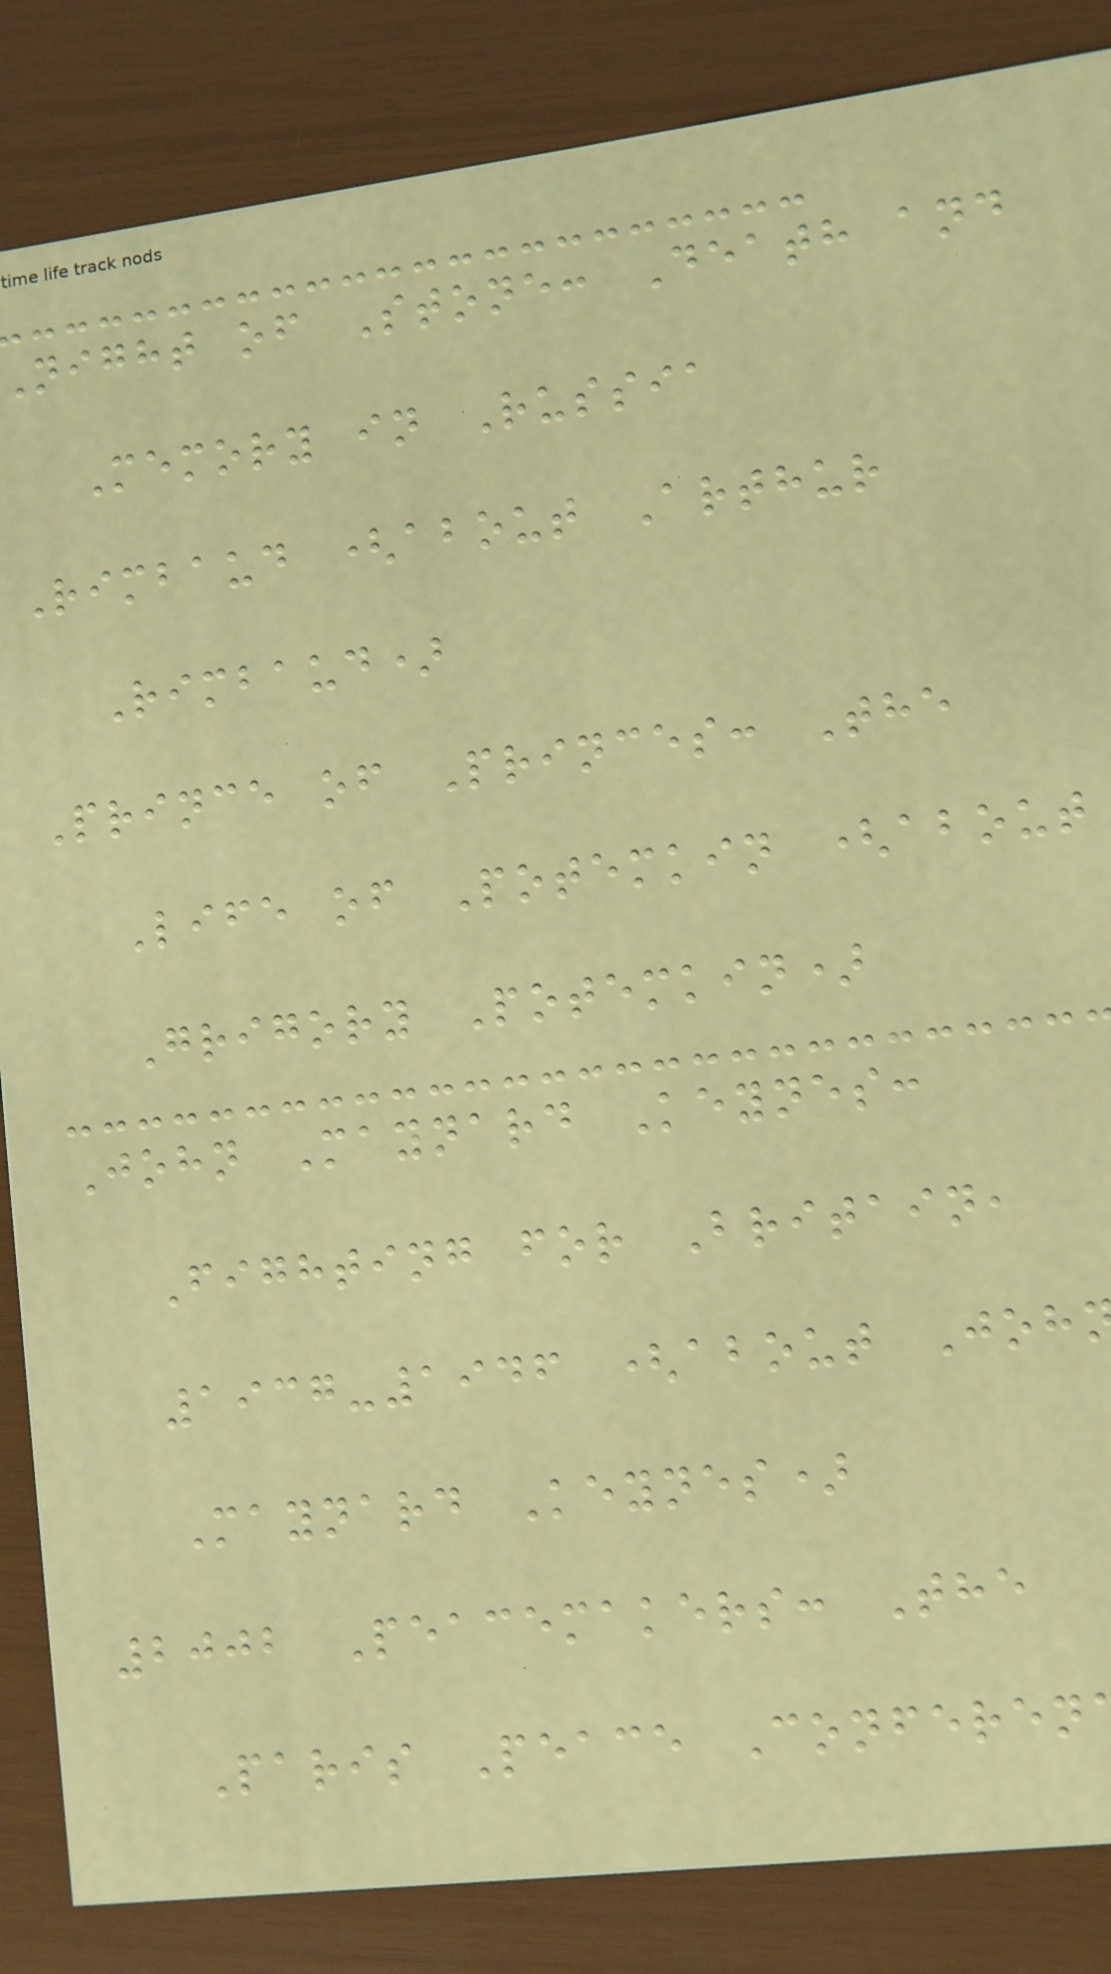night of Stone: Death and
Memory in Russia
Rimbaud (about Arthur
Rimbaud)
Prince of Princes: The
Life of Potemkin (about
Grigory Potemkin)
John Maynard Keynes:
Fighting for Britain,
1937-1946 (about Joh
Maynard Keynes)
2002 Peacemakers: The
Paris Peace Conferen
